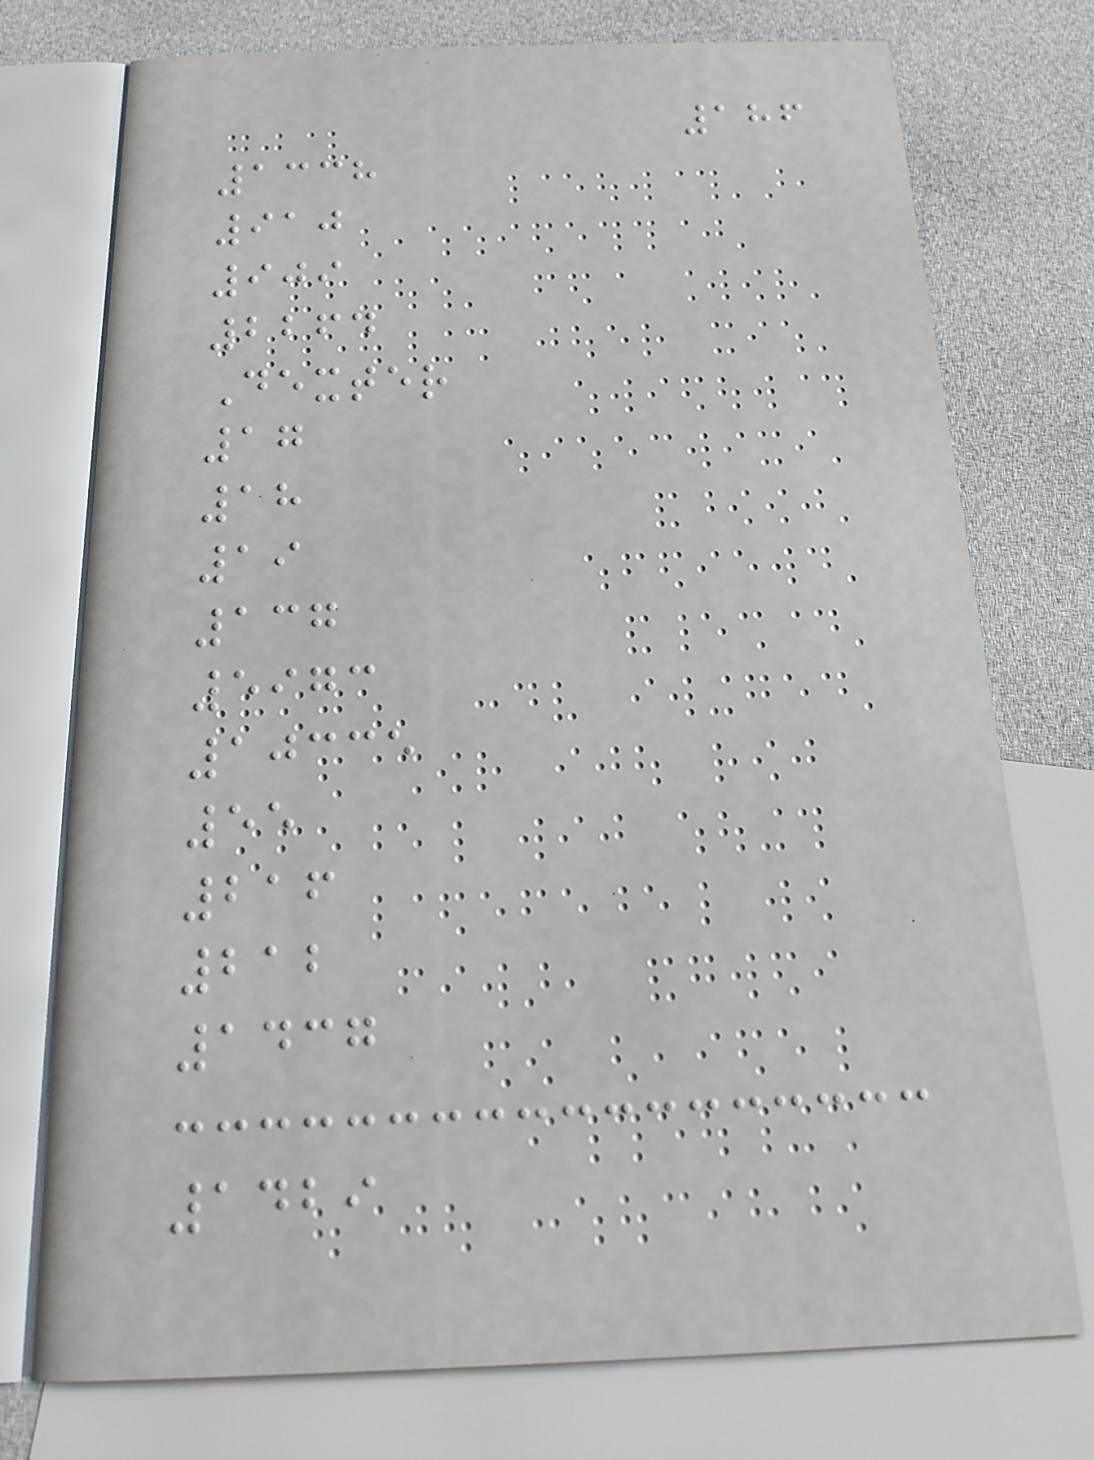186
1338
910
909
2264
Dexter
17
18
19
137
5973
10335
55
216
212
1437
1429
